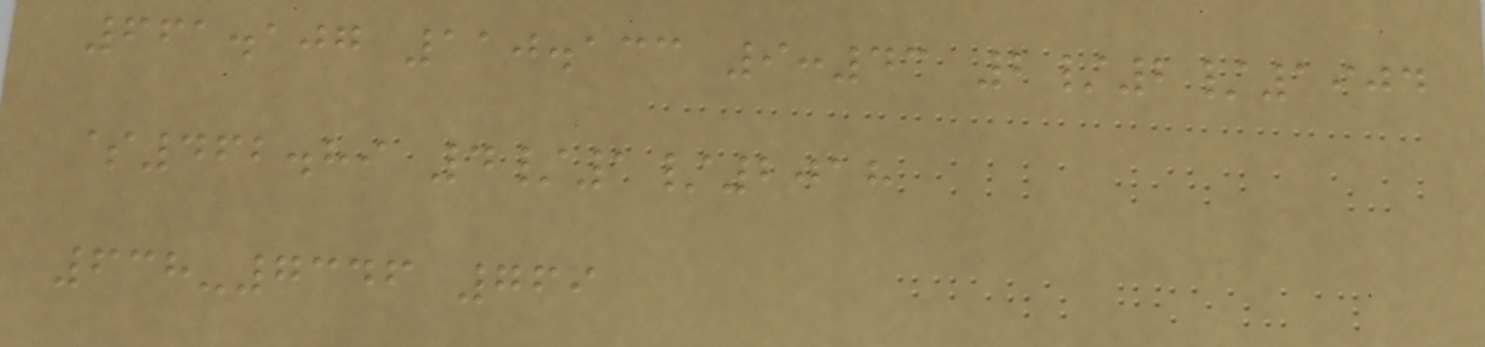661.107 110.133 9:43 2/2/1904
$462.89 4/1/2018
638-7346 769
